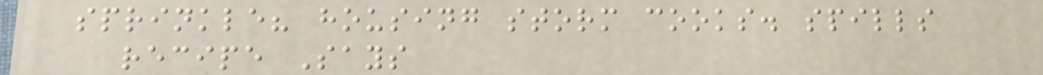sprinkle? housing storm cooks. spills
recipe Says
